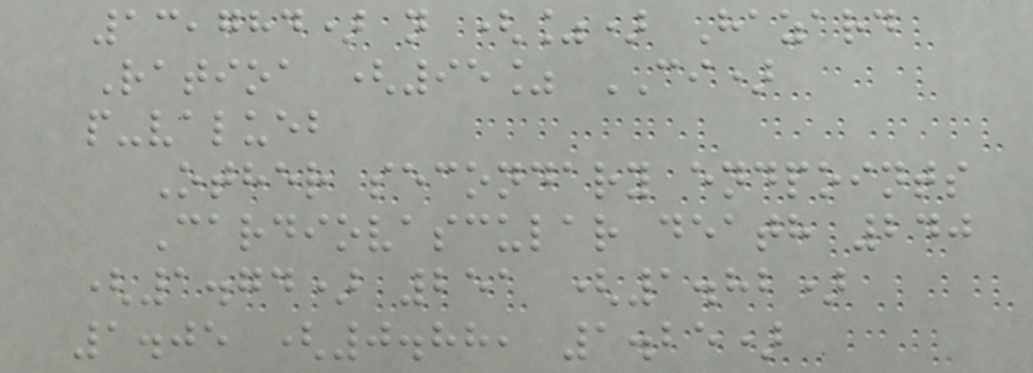13,784) n (%) Hazard
Ratioa (95% CI)
p-valueb
Other secondary endpoints
Cardiovascular death 240
(1.74) 251 (1.82)
1.05 (0.88, 1.25)
